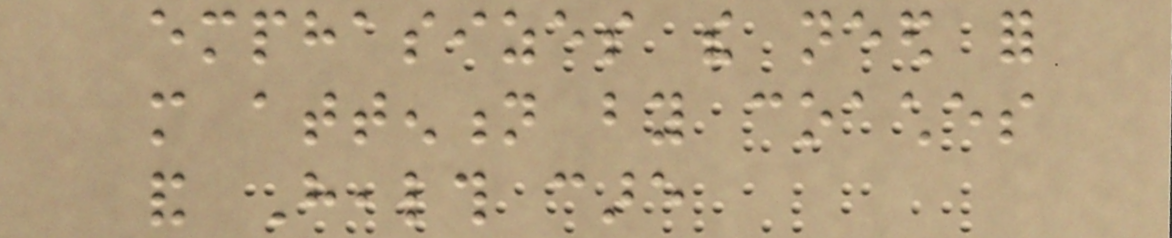emphasizes the need for
more attention by coaches
and Health care
